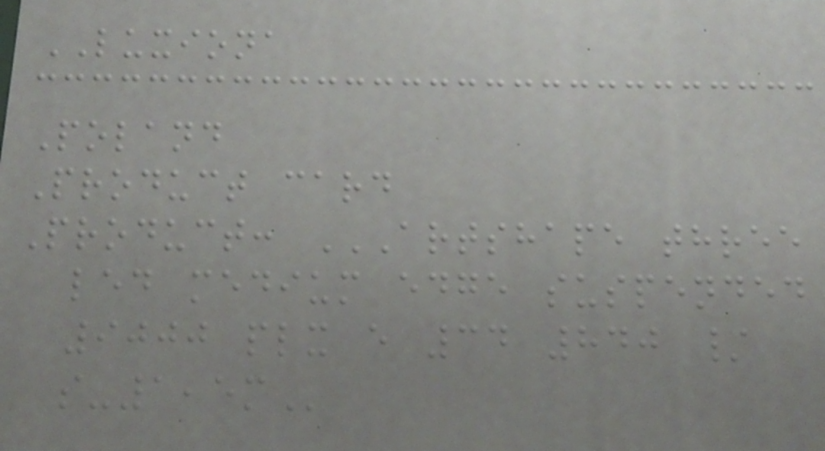LUXIONA
Poland
Product card
Product: ARTSHAPE THREE
LED MEDIUM EDGE SUSPENDED
9000 PLX E 34 840 /
S-1,5M
